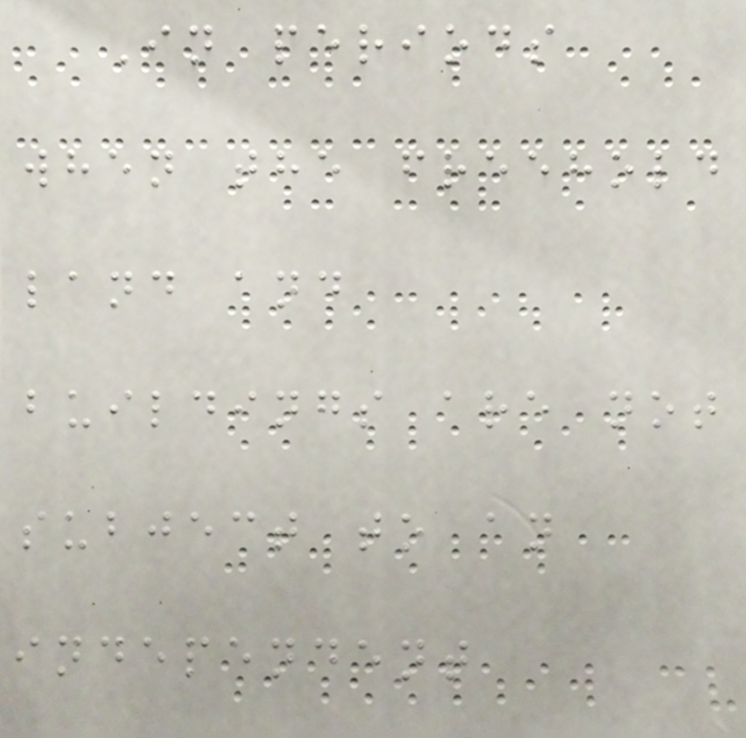In periods
when the freehold
land and
buildings are not
subject to an
independent
